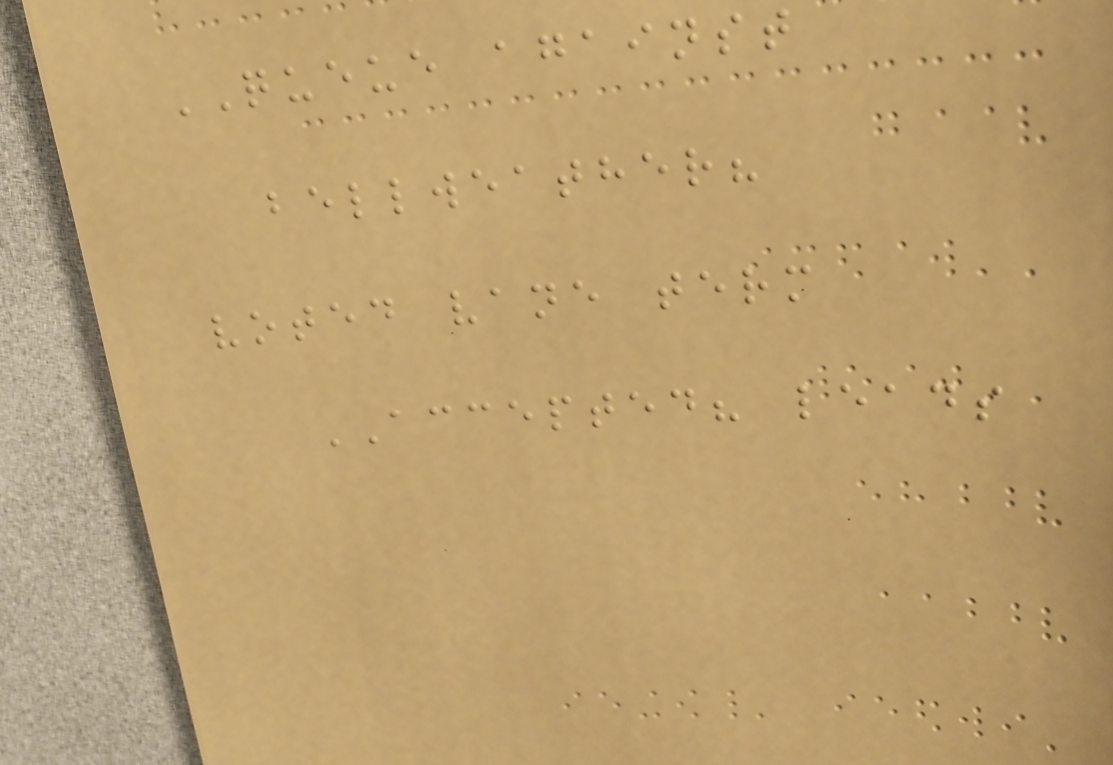QUEUE against
bellweather?
voted vane term
ACCEPTED? leads
